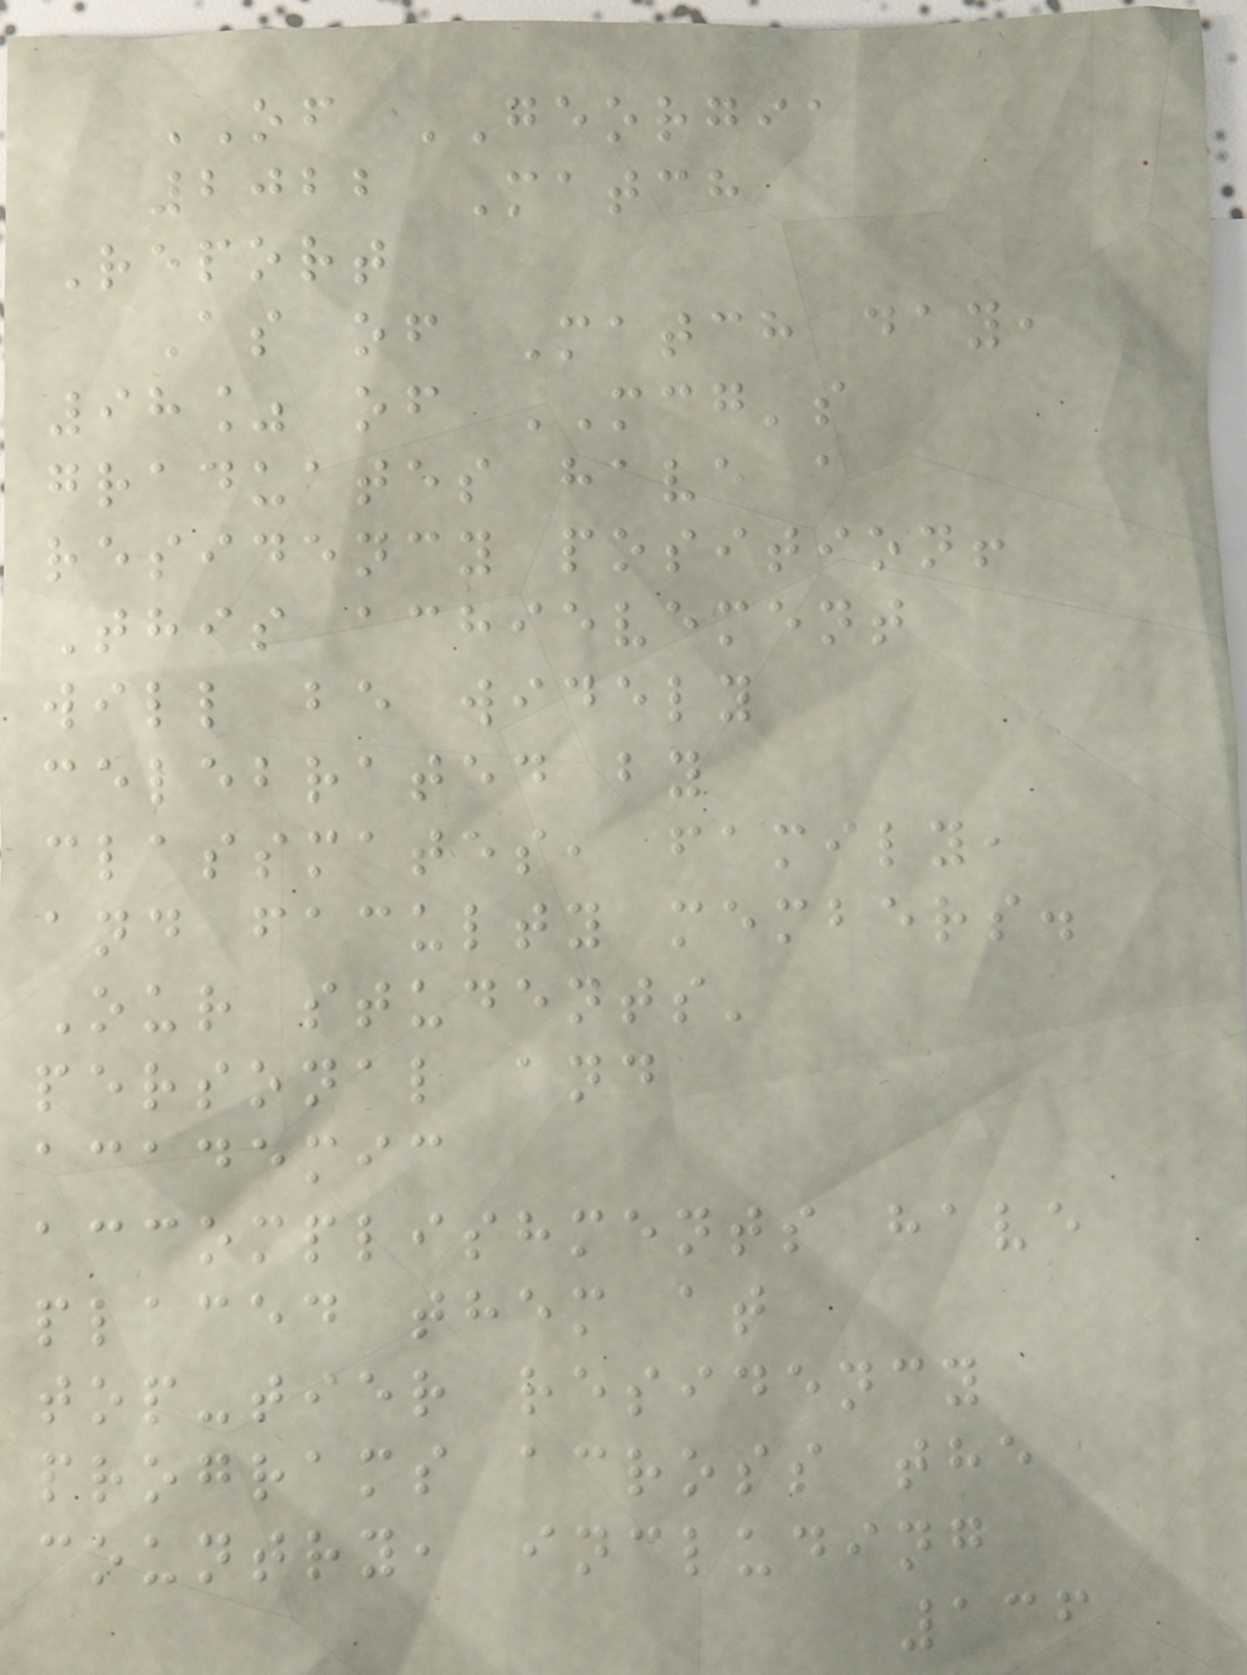OF GEORGIA
2022 Match
Report
As of Match day,
98% of MCG's
graduates have a
residency position!
This achievement
will be widely
celebrated by
classmates, family,
and faculty members.
Our students'
personal and
academic
accomplishments have
placed them at
top-tier residency
programs across the
country, including
136
